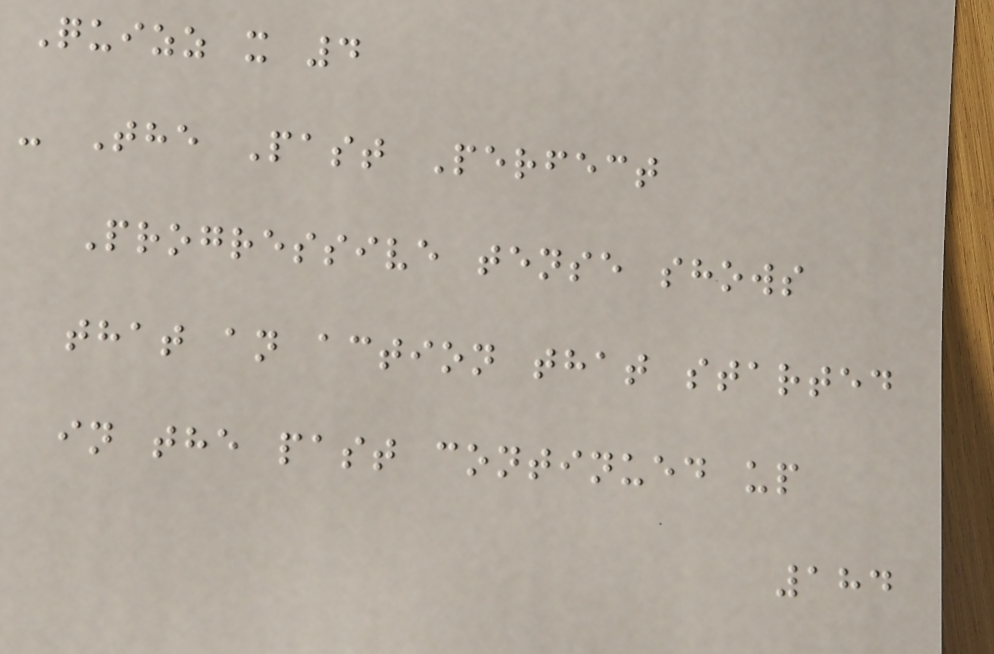Quizz x 4
- The Past Perfect
Progressive tense shows
that an action that started
in the past continued up
184
